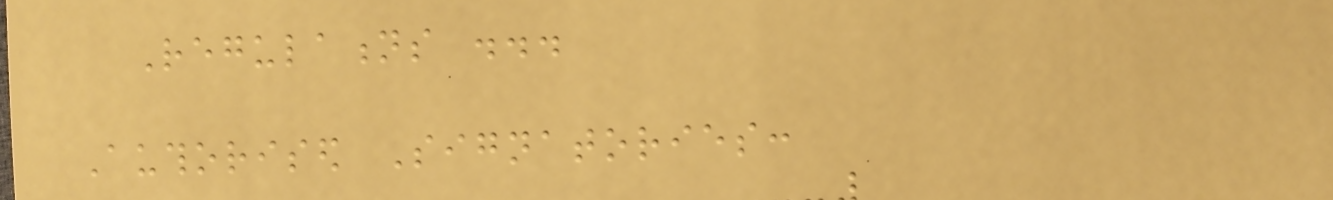Regulations ...
Authorised Signatories:
